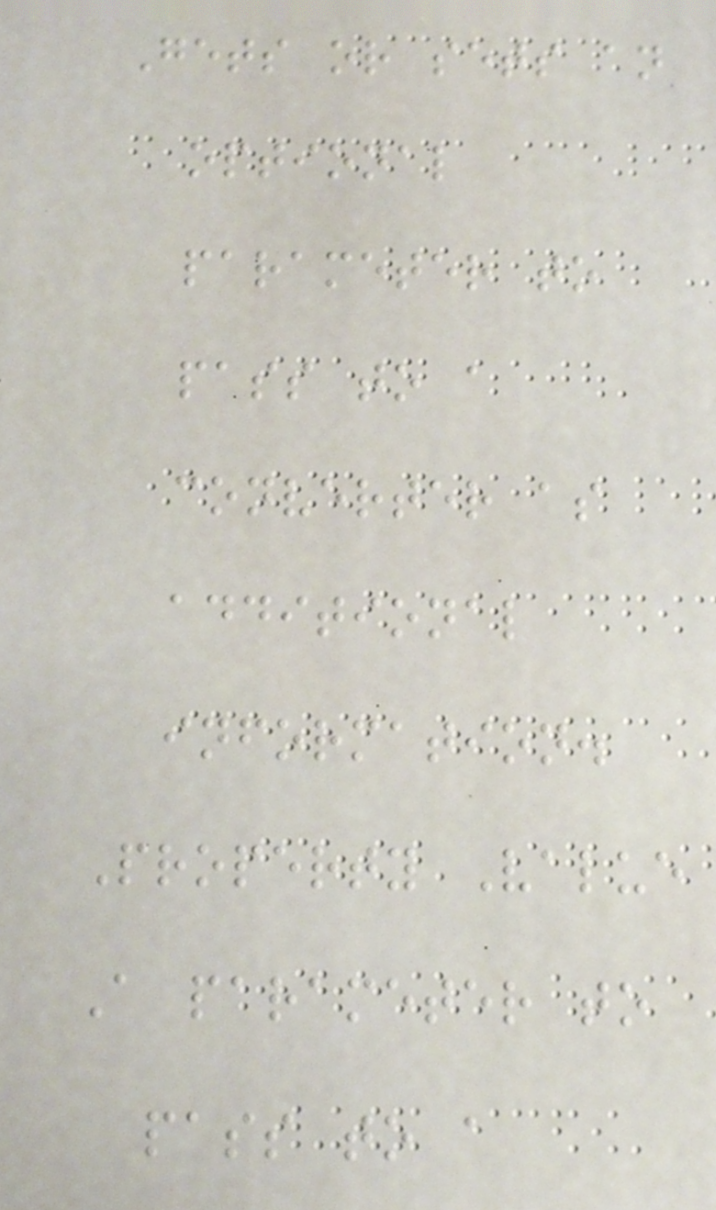Gets or sets an
optional
parameter to
pass to a
converter as
additional
information.
Property Value
A parameter to
pass to a
